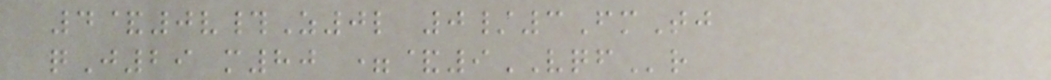4&0v#Z0l 0/3FmTj
qJ29 m80 =&9VQFr
